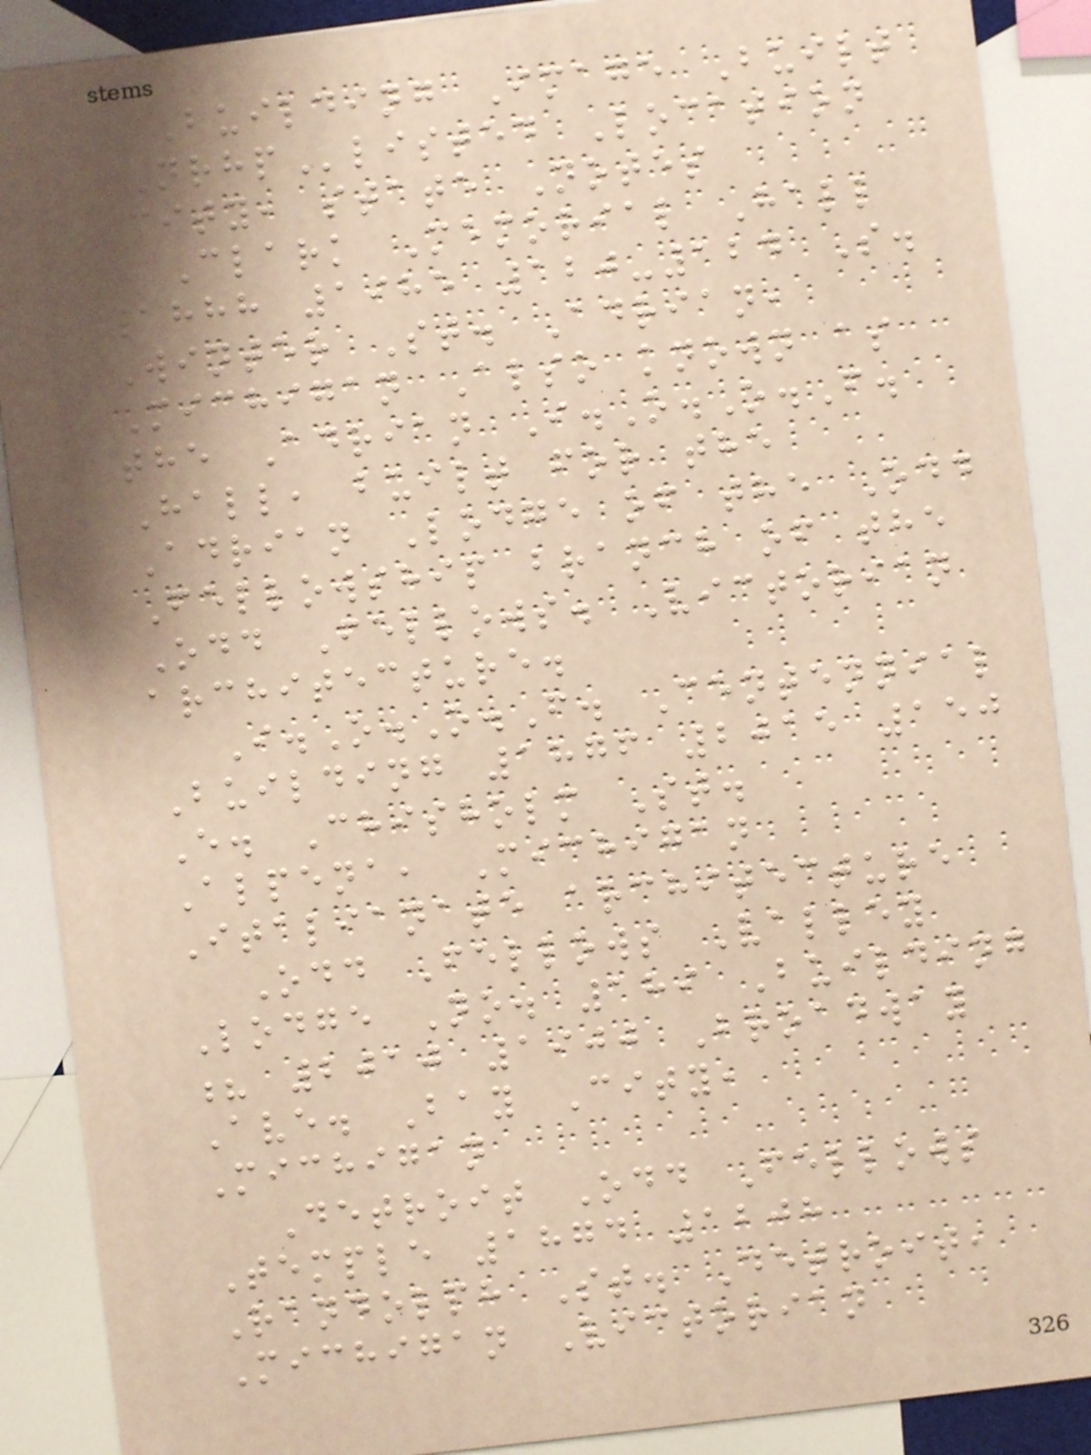Building Image Built
NRHPlisted Location
City, state Notes
Clark Memorial Hall
1888 1985 120-124 S.
Winter St. Adrian,
Michigan Also known as
the Adrian I.O.O.F.
Hall, built for the
Adrian Lodge of the Odd
Fellowship branch of the
Odd Fellows. Victorian
architecture.
I.O.O.F. Centennial
Building 1876 2015 150
E. Chisholm St.
Alpena, Michigan
Italianate architecture
Odd Fellows Valley
Lodge No. 189 Building
? 2010 1900 Broadway
Ave. Bay City,
Michigan
Detroit Odd Fellows
Temple 1874 1208
Randolph St. Detroit,
Michigan Victorian
